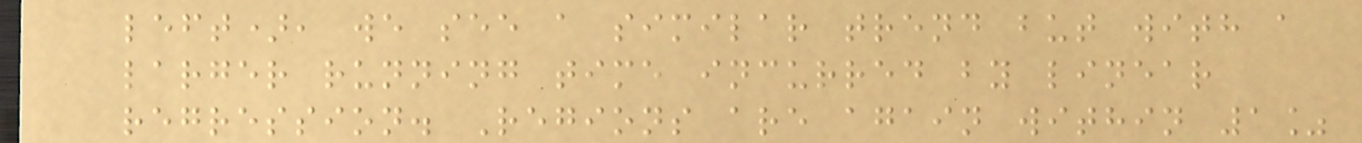left), we see a similar trend but with a
larger running time incurred by linear
regression. Regions are again within 1%
